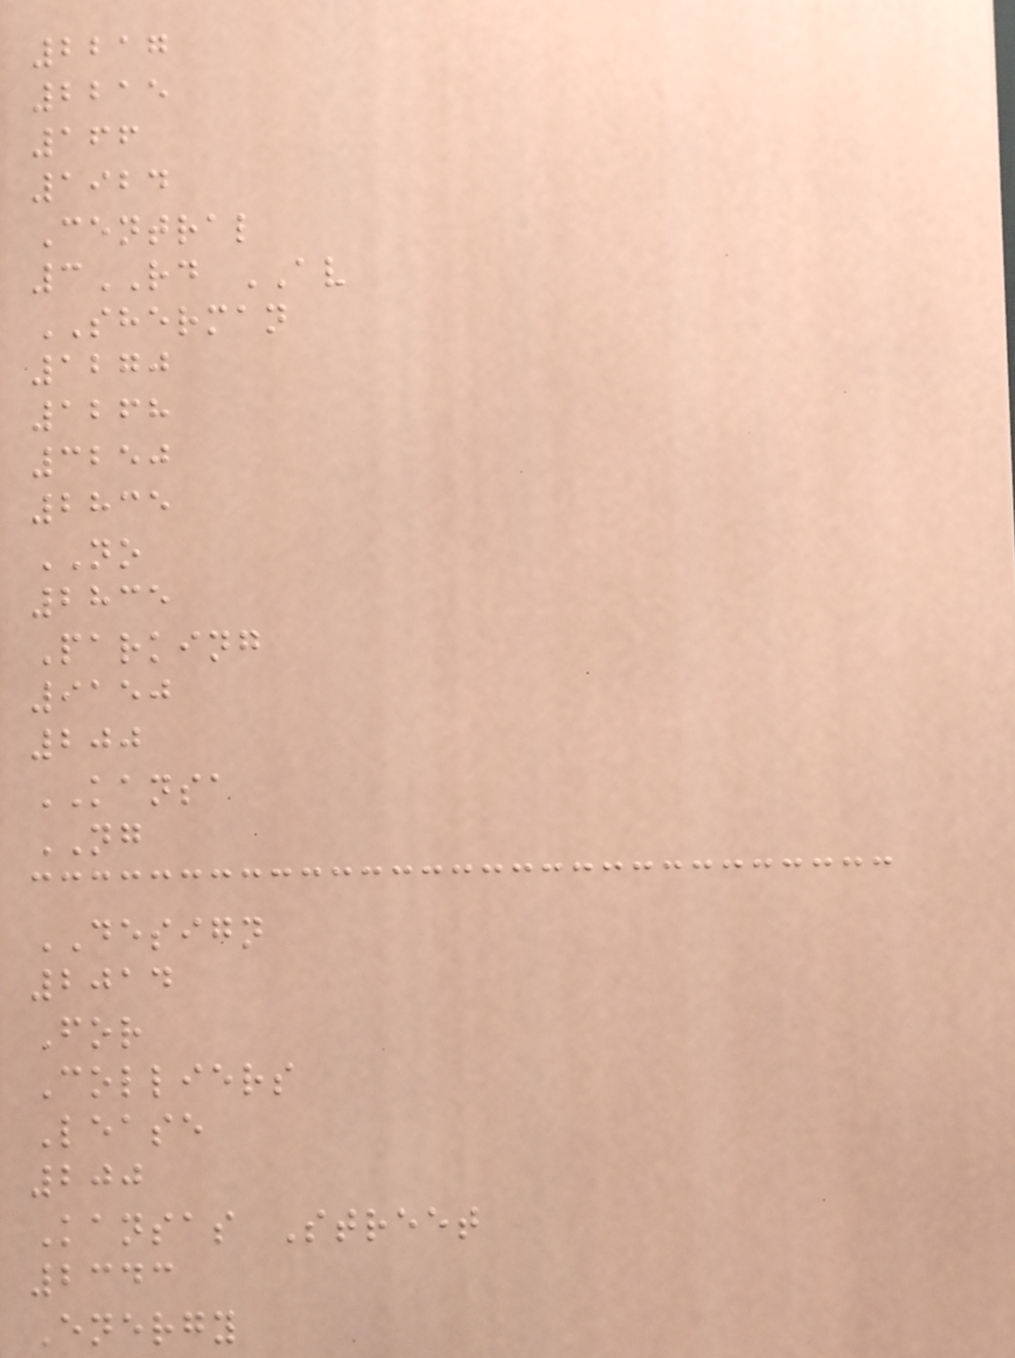2217
2215
166
1924
Central
3RD AV
SHERMAN
1270
1268
3250
2835
NO
2835
Parking
9150
200
KANSA
NG
DESIGN
2014
For
Colliers
Lease
200
Kansas Street
2343
Energy
